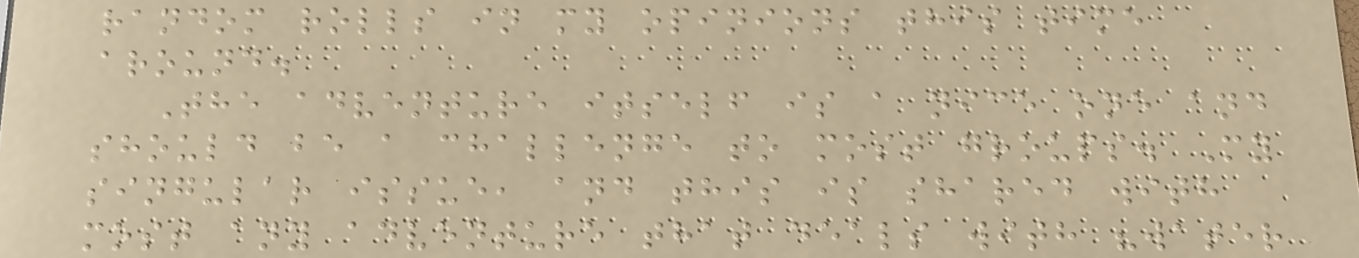random rolls in my opinions this time
around.
The adventure itself is a nice one and
should be a challenge to most groups. My
singular issue, and this is shared with
most any adventure that deals with "water
